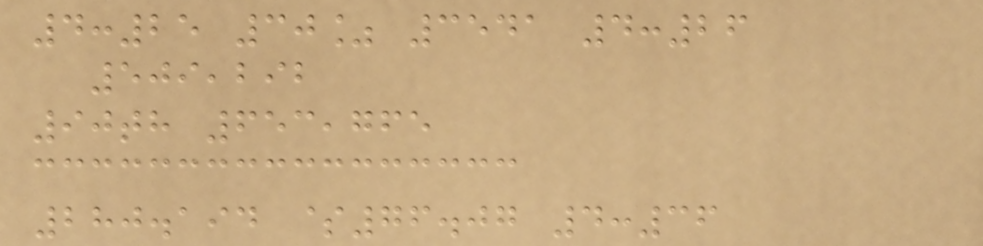4:25 30% 3541 4:26
509,292
90th 653,765
280.194 $76.07 4:36
